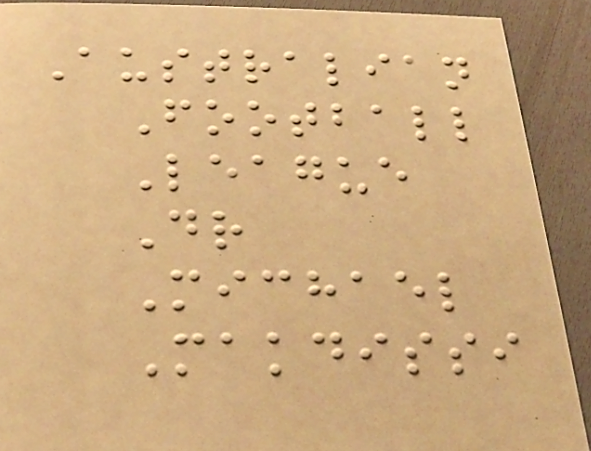Australian
Football
League
Dr
Michael
Makdissi
